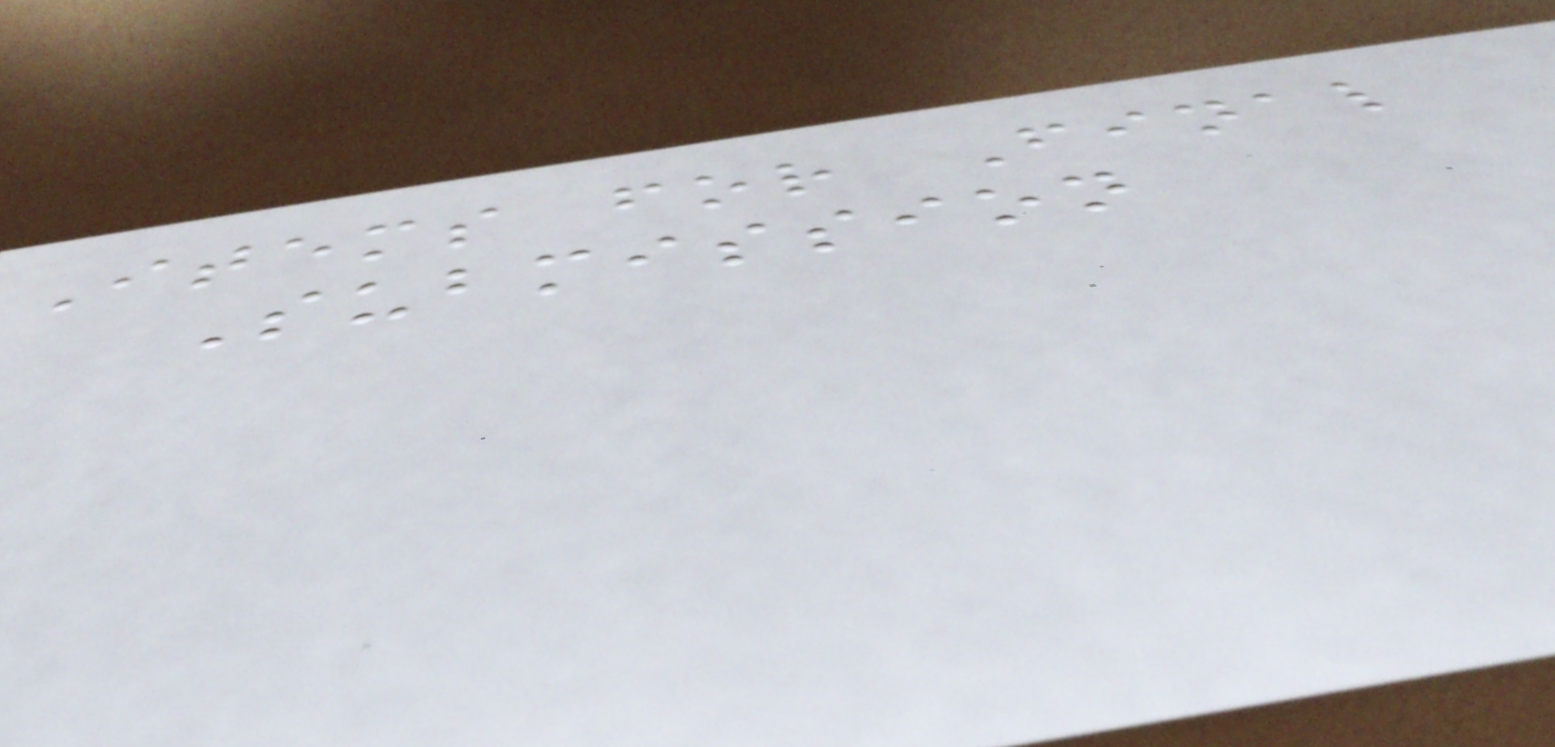Items for Final
Submission
